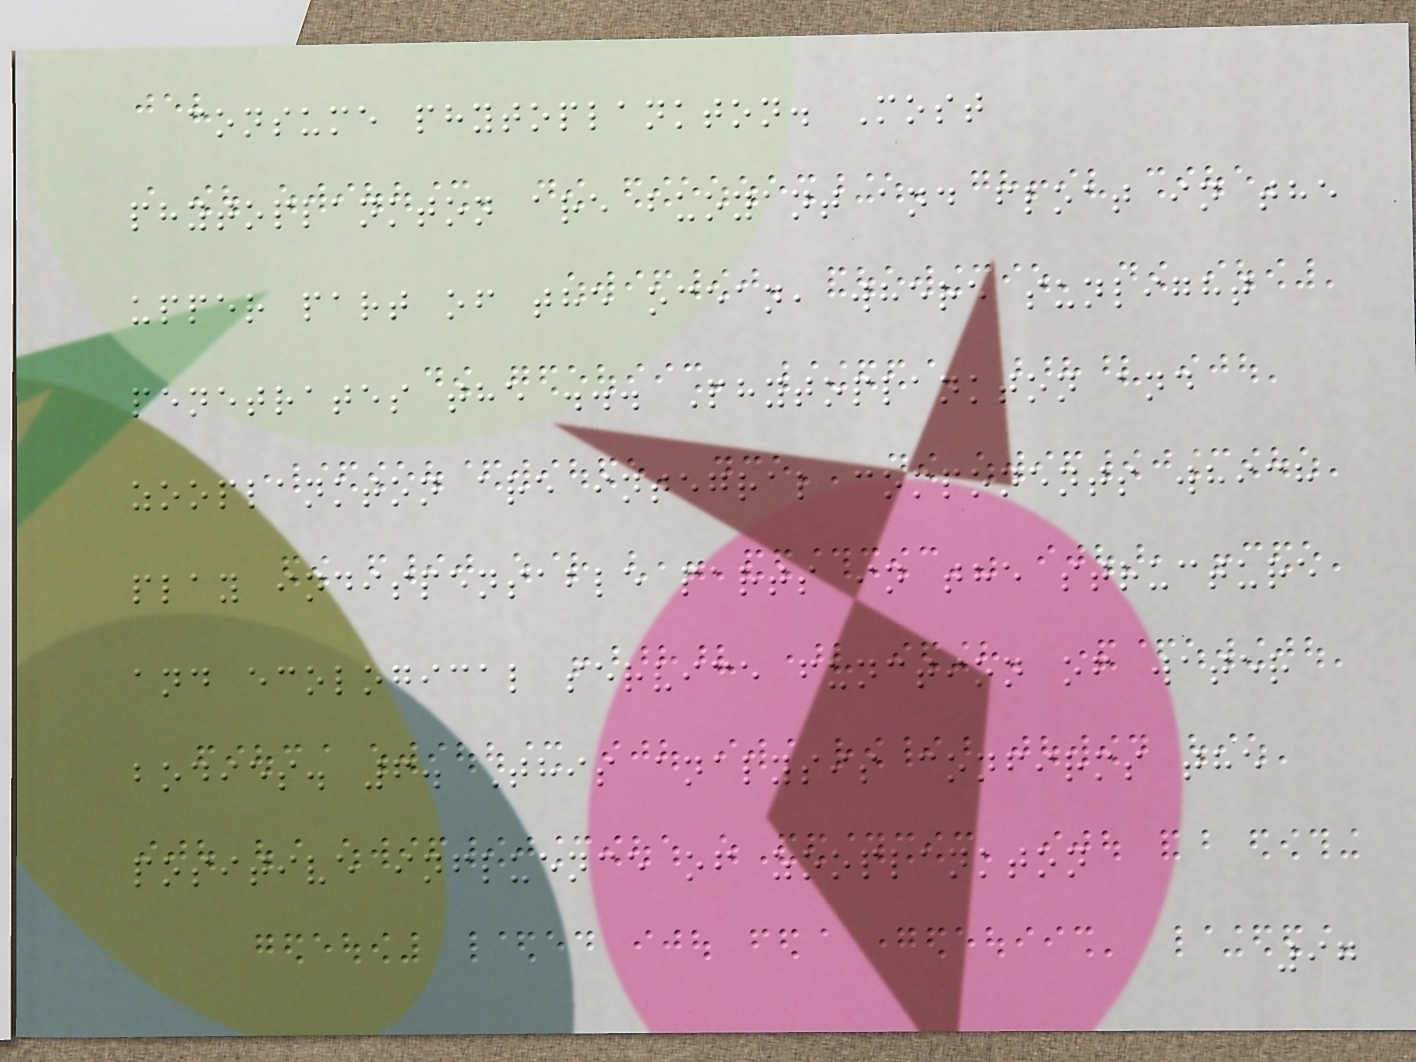consume phytoplankton. Most
phytoplankton are buoyant and float in the
upper part of the ocean, where sunlight
penetrates the ... Phytoplankton and
zooplankton are integral components which
play indispensable parts in the structure
and ecological service function of water
bodies. 6. This analysis confirms the
positive influence of zooplankton
97
